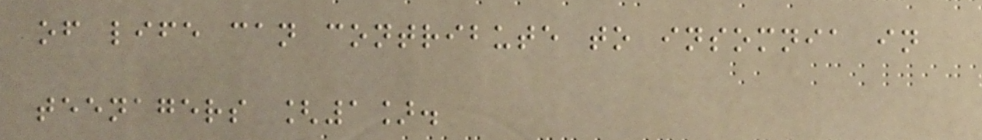of life can contribute to insomnia in
teenagers [1].
